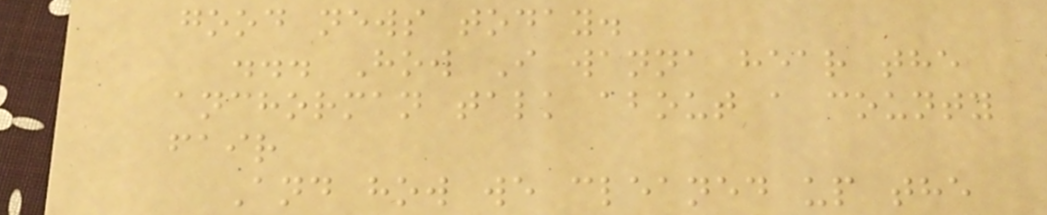good news today.
... How I wanna hear the
anchorman talk about a county
fair
And how we cleaned up the
